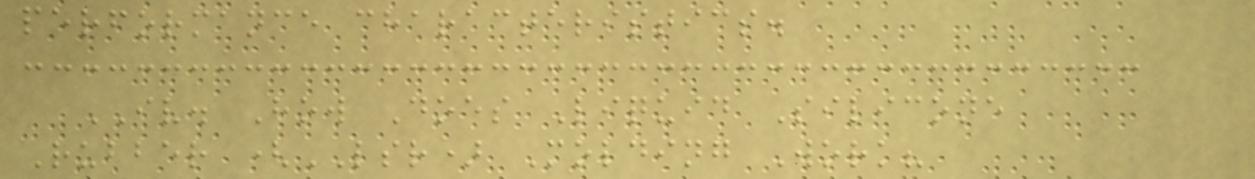performance characteristics.
IV. How Does Liquid Silicone
Rubber (LSR) Molding Work?
